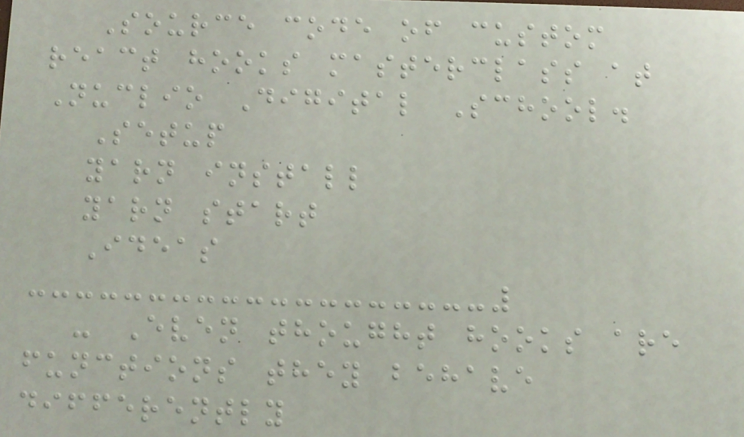Source code of custom
react hooks masterclass at
Nuclio Digital School.
Setup
yarn install
yarn start
Ideas
- Even thought hooks are
functions they behave
differently
